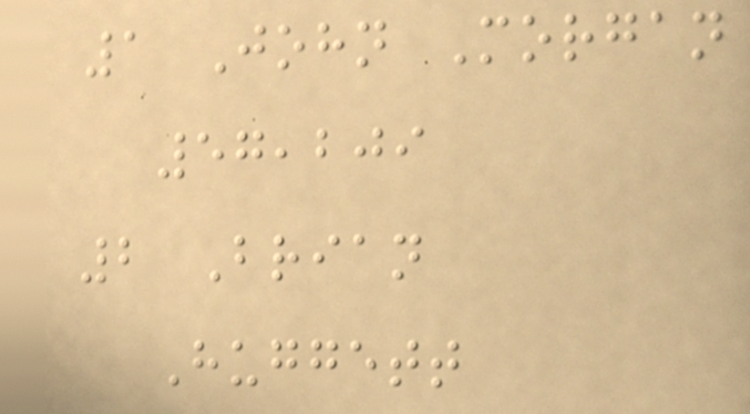1 John Morgan
57,209
2 Brian
Huggett
